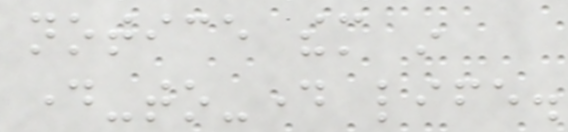notice them in
day-to-day life.
